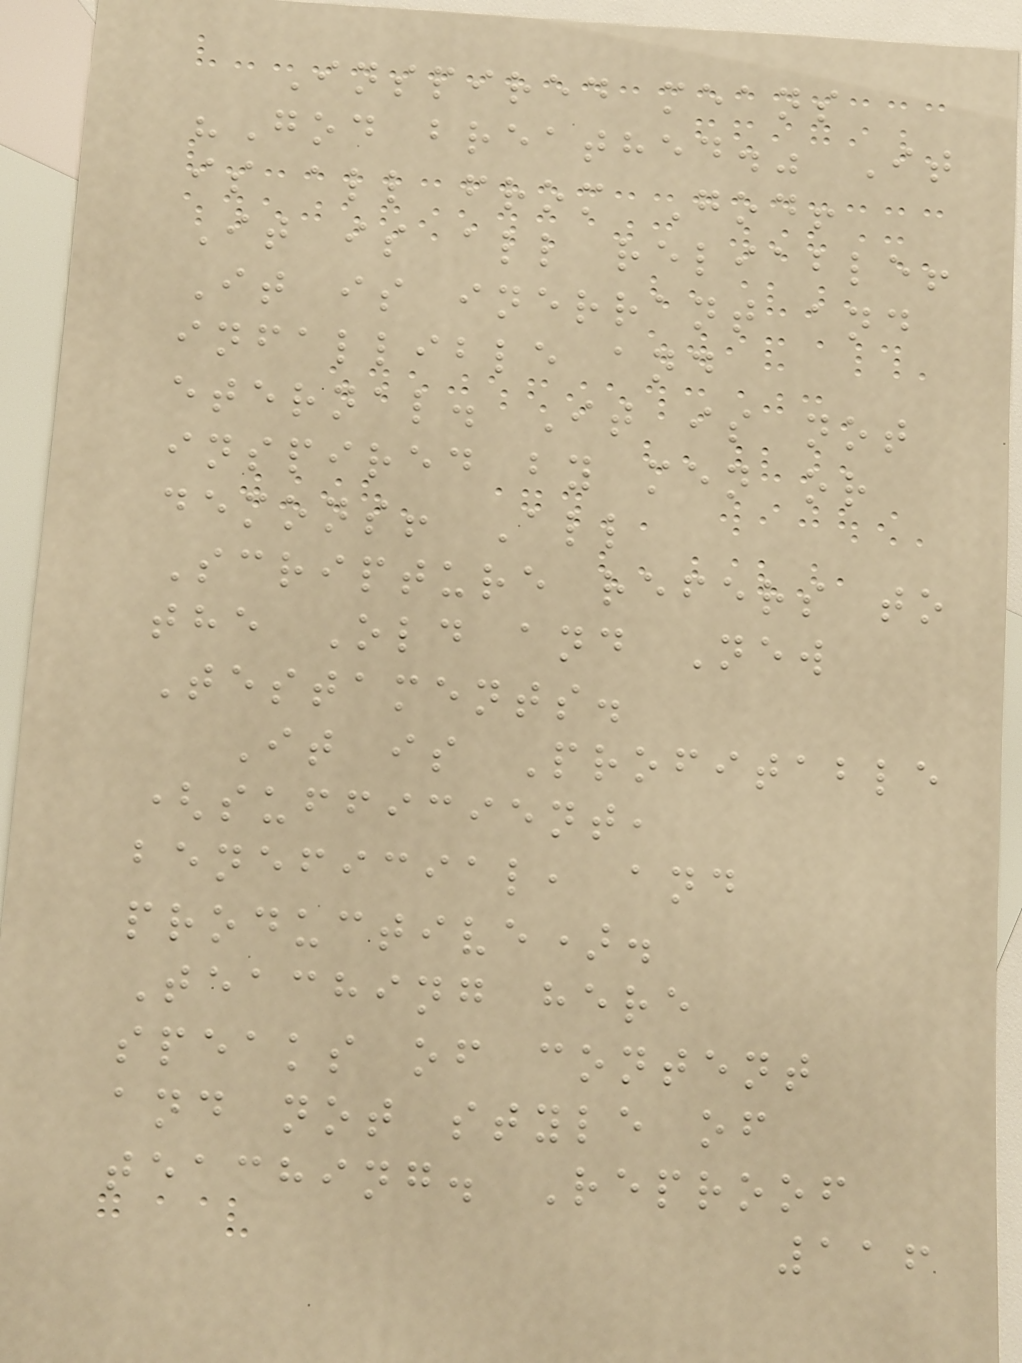Inspired means
"God breathed." It
is all from God!
It is all reliable!
It is inerrant and
infallible and
eternal. It is not
inspired by men or
demons! All
Scripture refers to
the Old and New
Testaments.
It is Profitable
(sufficient,
beneficial, and
productive).
Teaching here
speaks of content
and not style of
teaching. Reproof
116
